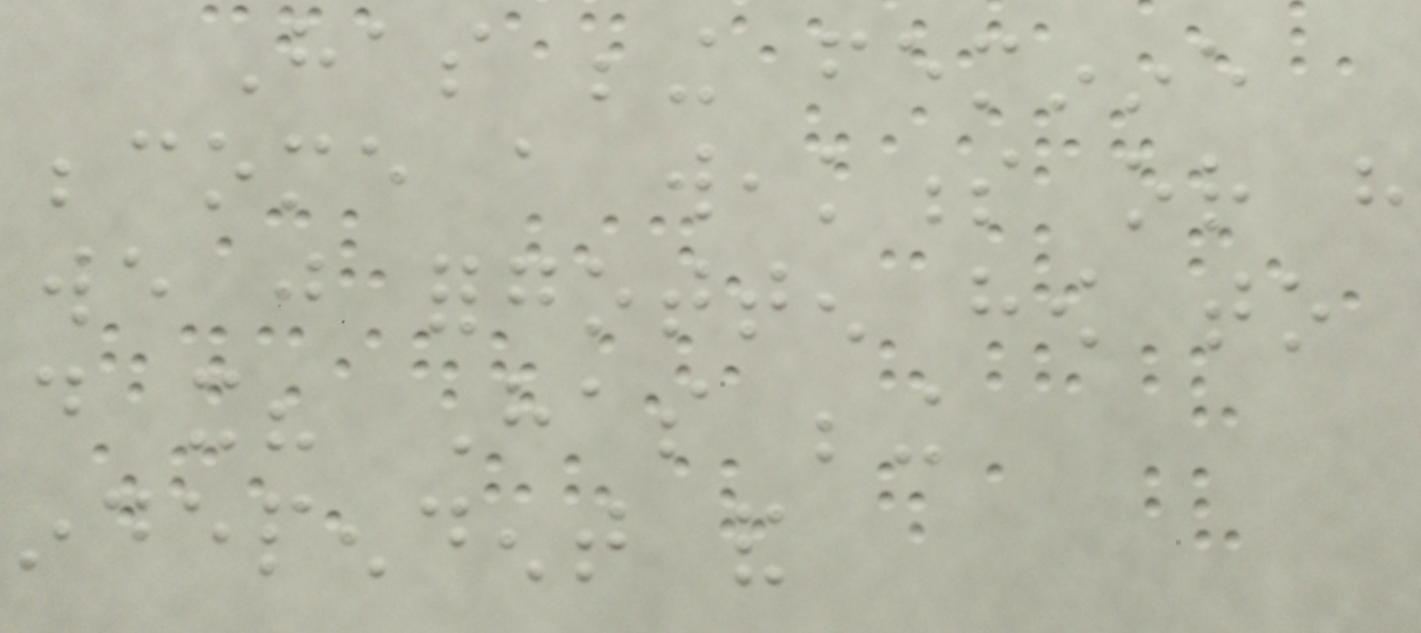Has being feminine
become a weakness or have
we just forgotten how to
do it? Has being
independent and
